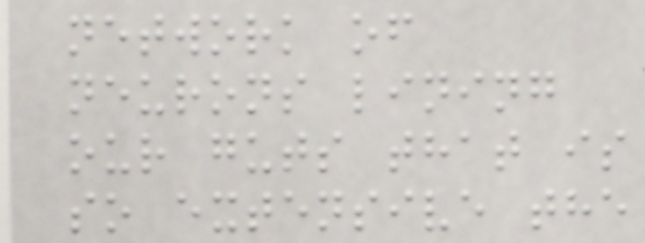network of
neurons lining
our guts that is
so extensive the
